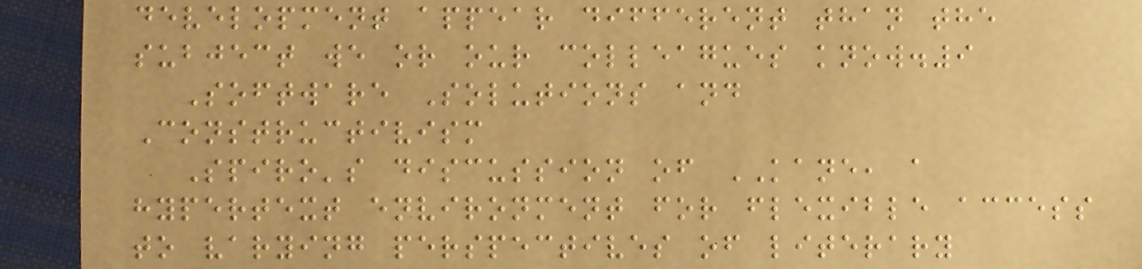development appear different than the
subject we or our colleagues know.9
Software Solutions and
Constructivism
Spiro's discussion of KANE, a
hypertext environment for flexible access
to varying perspectives of literary
